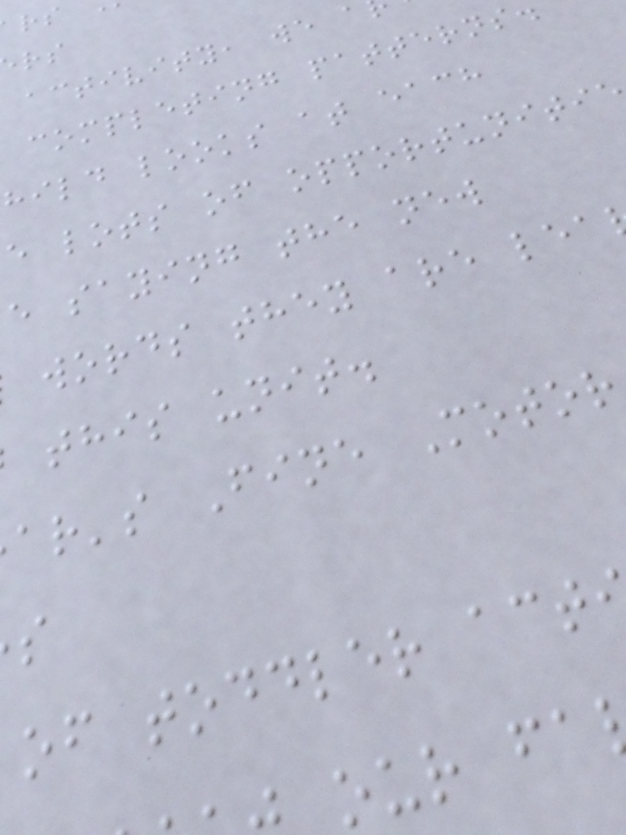activity, we a
completing patterns
hild looks at each
e lots of opportuniti
e saying the new
words they are lea
this unit.
ar's Fine Motor
of toddler act
